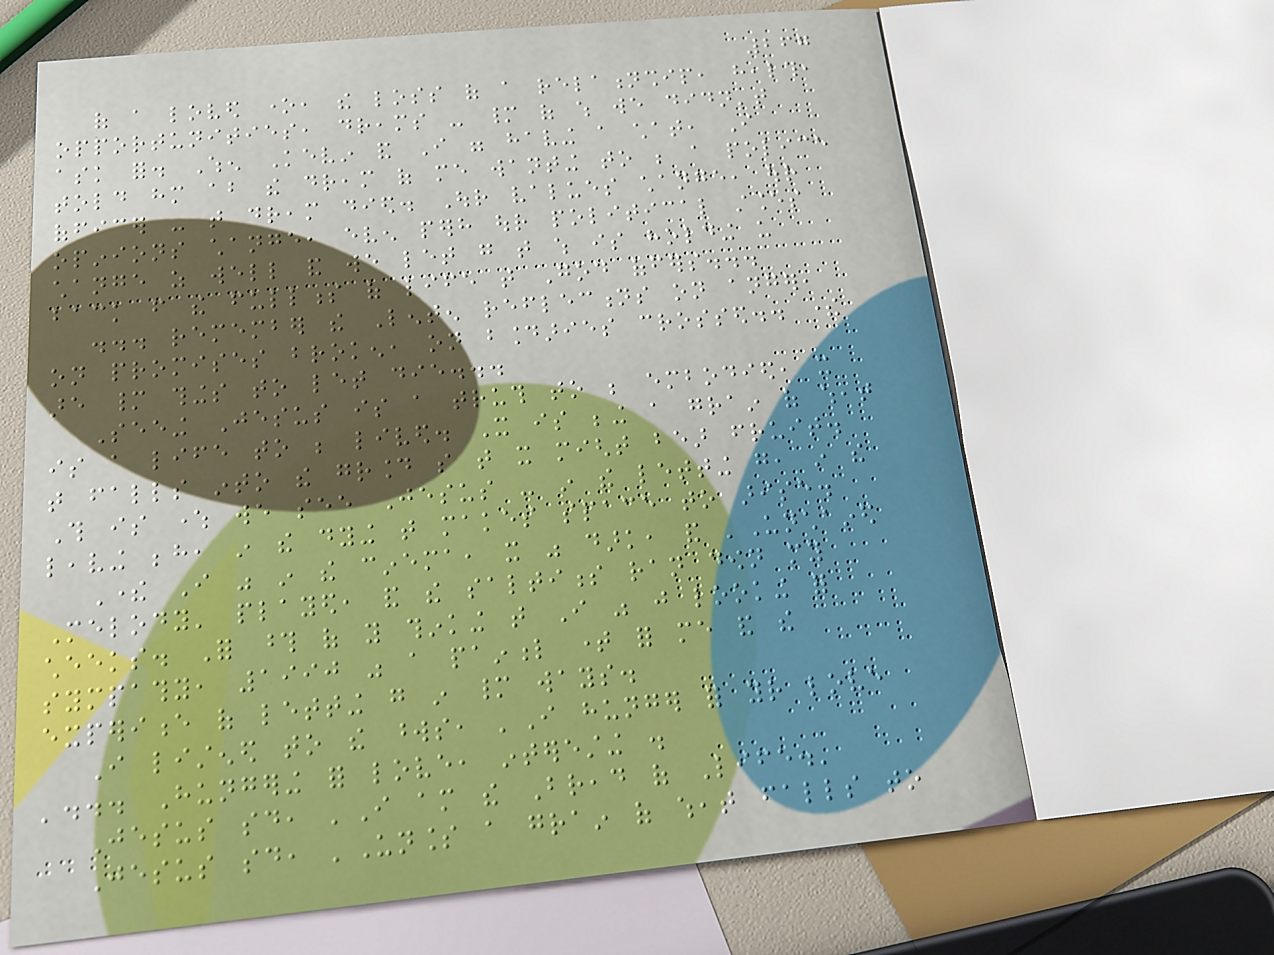267
of a loved one, the loss of a relationship, health,
opportunities, dreams - many of which we didn't
ask for. When Kevin and I were having a chat, I
told him about the dream of me wanting to be a police
officer - that dream died. Our values change, our
opinions change, even perhaps our political stances
change as well and we let go that which is holding us
back from the fullness of life that God offers...
... remember the Lenten reflections on anger,
on promises broken, on boundaries crossed.. there
are many things to let die...
Seeing Jesus is a truth to be embodied, it
is a life to be lived. It is being a grain of wheat
that falls into the ground so that it might bear fruit.
This is where we see Jesus - in the letting go, in the
leaving behind, in the dying that makes space to arise.
There I was in the cinema, it was dark, and 'Unchained
Melody' played, and the saltiness ran down my
cheeks. For those of you thinking that I was just looking for
sympathy, 1990 was a painful time for me and the
experience of letting go in many ways.
I listened to the words, 'I hunger for your love
'... Hungering for love, interesting .
Jesus said, 'I am the Bread of Life.'
Jesus said, 'Unless a grain of wheat falls to
